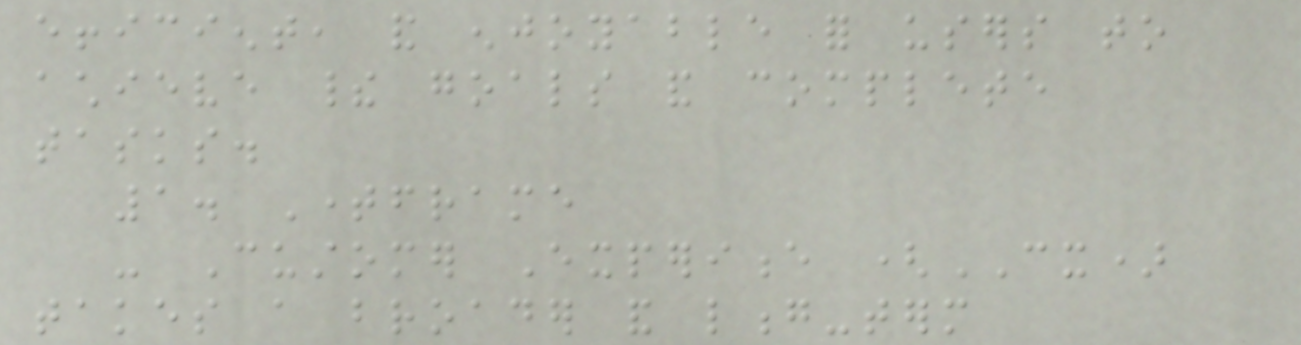efficient, and enjoyable for users to
achieve their goals and complete
tasks.
1. Timeframe
- Customer Experience (CX)
takes a broader and long-term
